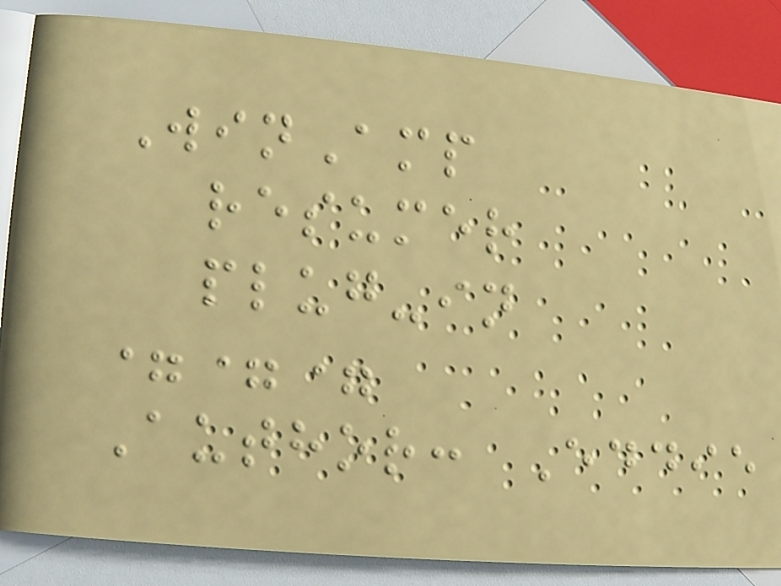WinAmp
resumer
plug-in
===
Author: Eddie
